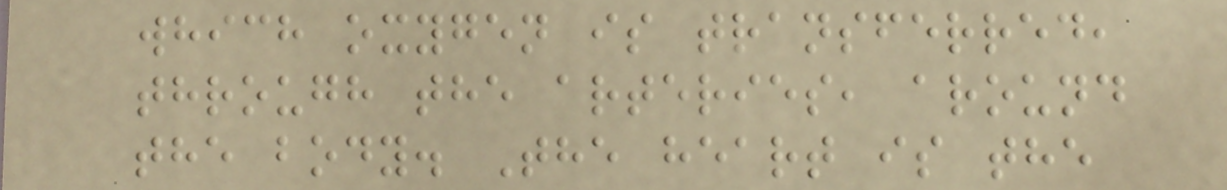which oxygen is transferred,
through the arteries, around
the body. The heart is the
